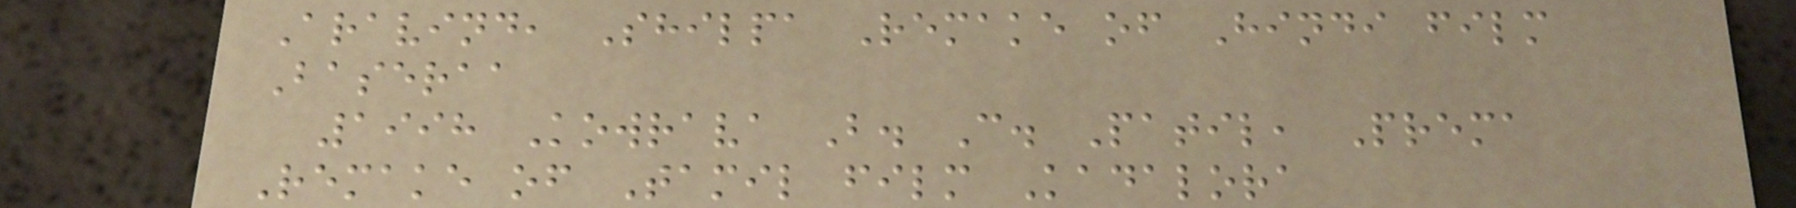Aravind, Shilpa Remake of Hindi film
Baseraa
1998 Kowrava B. C. Patil, Prema
Remake of Tamil film Kadalora
